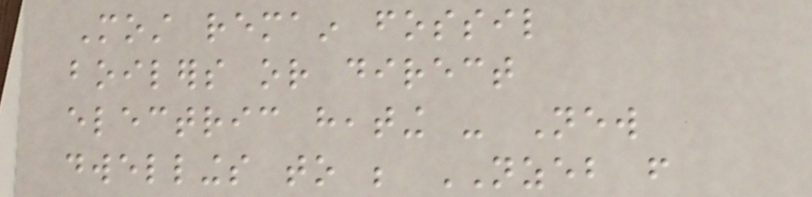Most remain fossil
boilers or direct
electric heating - New
dwellings to be NZEB from
